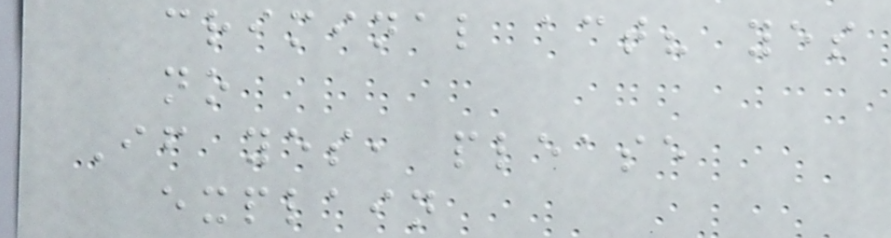criminal act? yes
no
If yes, please
explain
